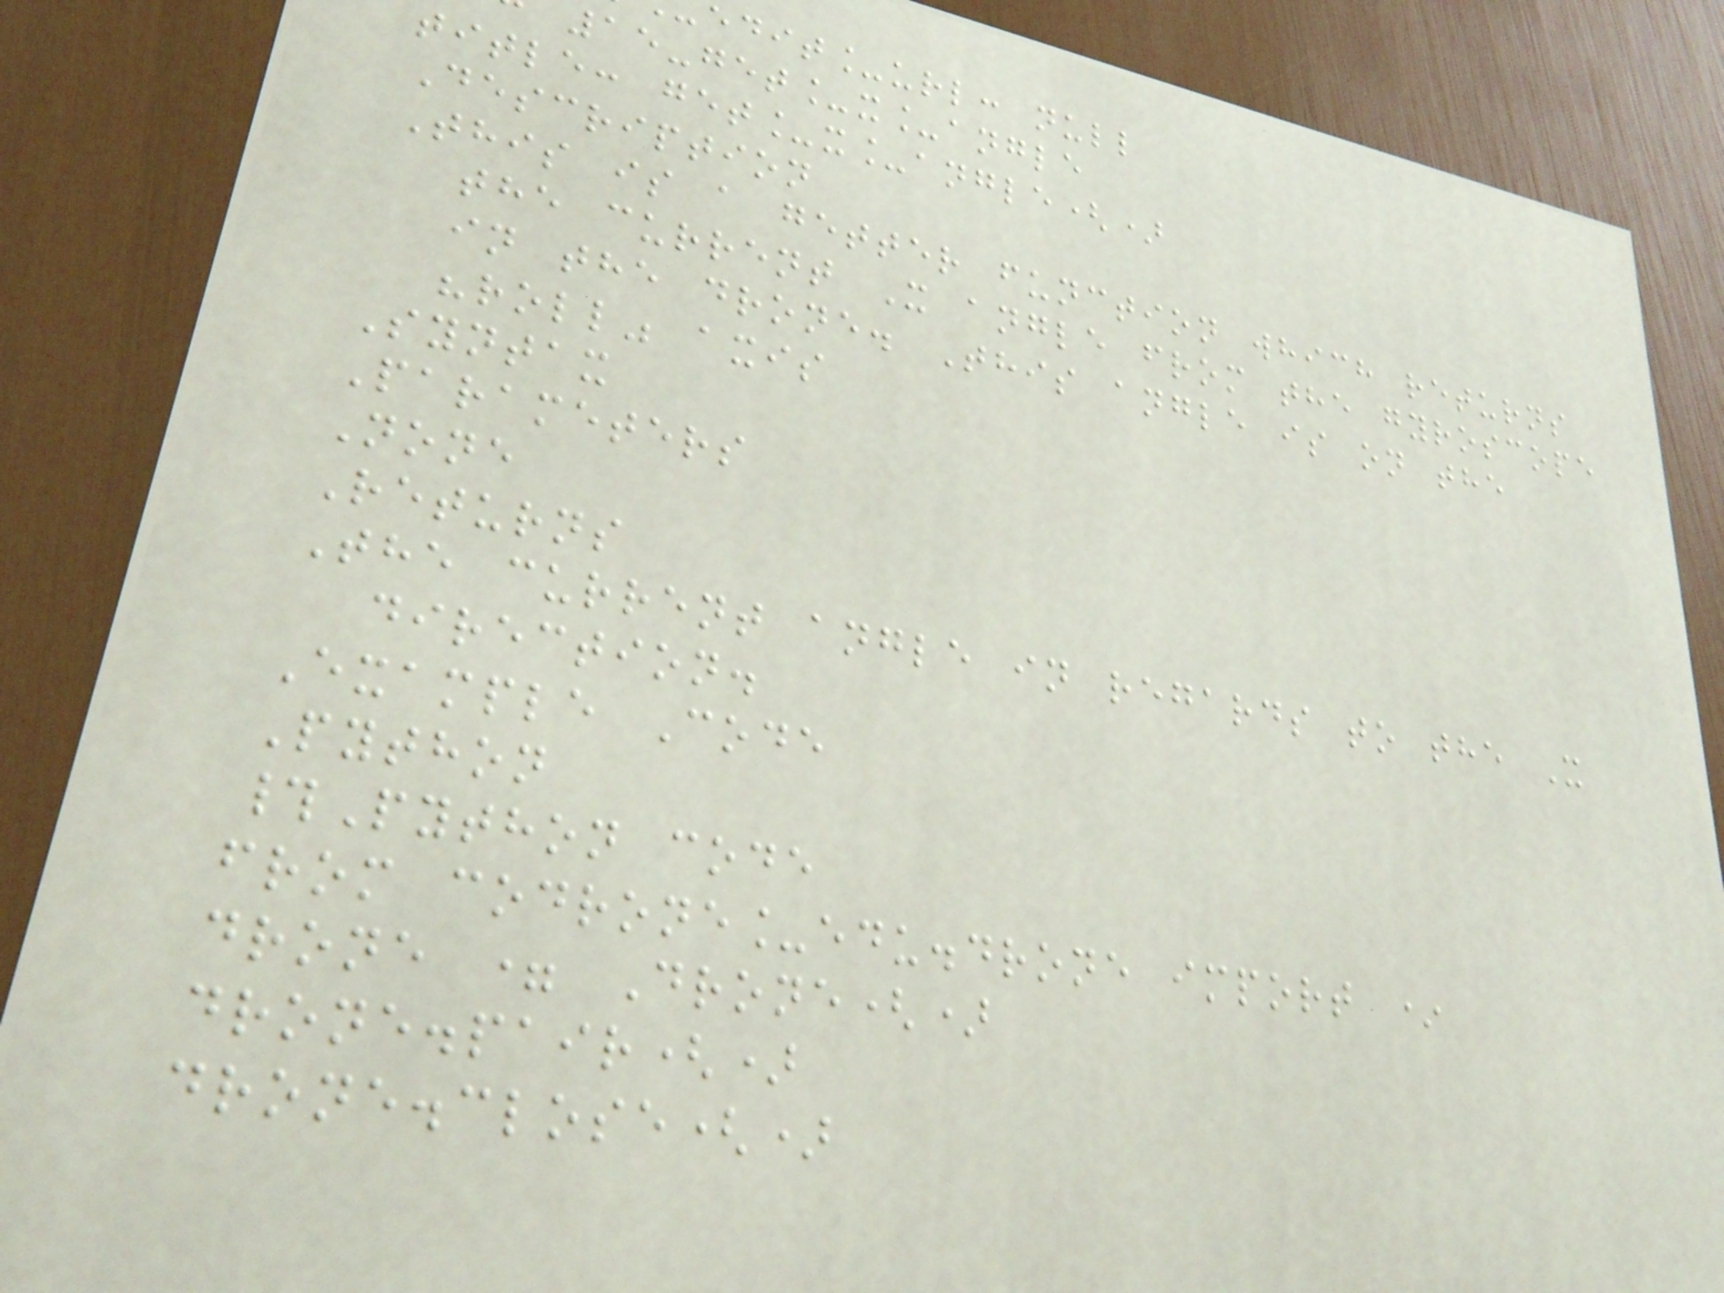edit_url: null
15-get_x_angle
title: get_x_angle()
Description
This is a getter function which returns
the current X angle from the gyroscope
in the drone. This angle is on the
"roll" axis
Syntax
Parameters
None
Returns
The current angle in regards to the X
direction.
Example Code
Python
#Python code
from codrone_edu.drone import *
drone = Drone()
drone.pair()
drone.close()
